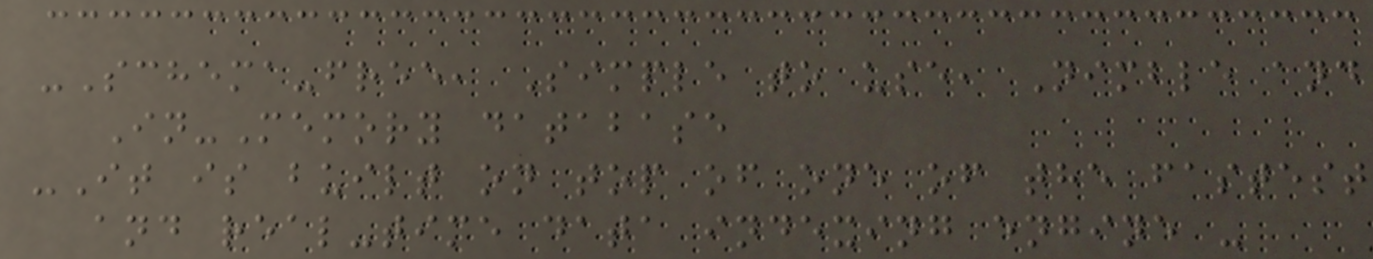-Schema-free, Simple to use, Nimble and
In-Memory database
-It is built on top of one of the fastest
and real-time data indexing engine -
